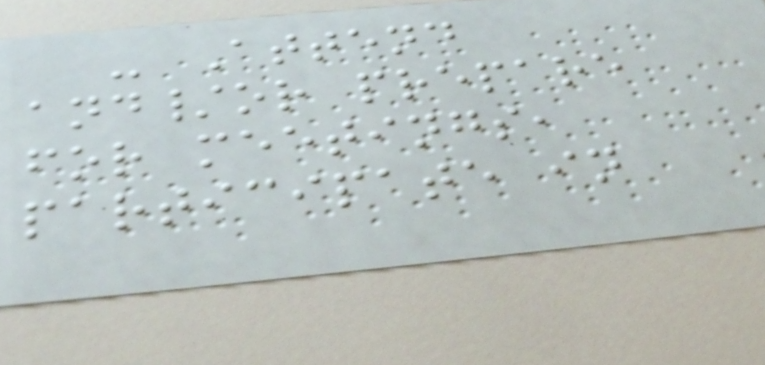- Attend
and/or prepare
for meetings,
participate in
